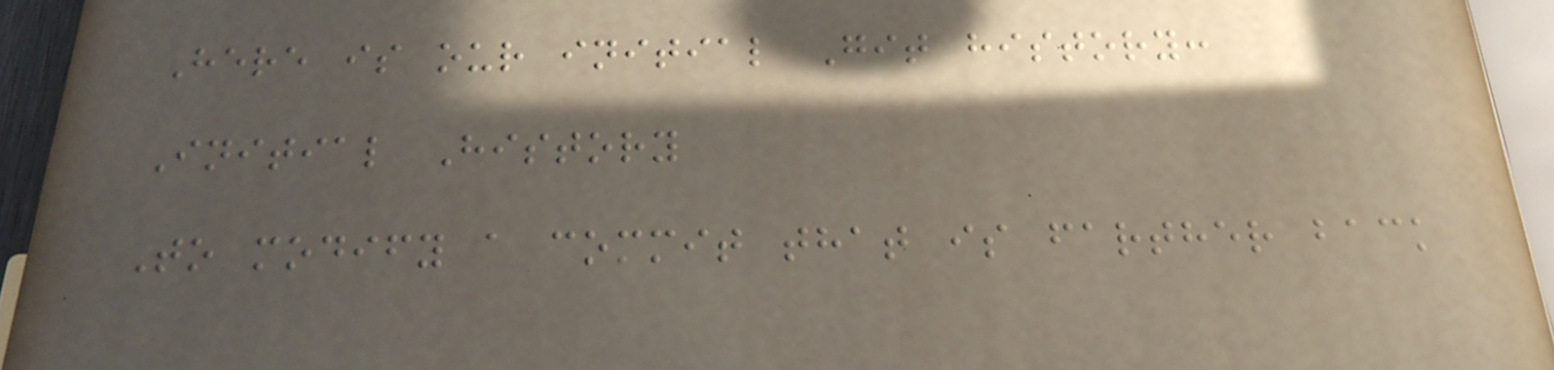Here is our initial Git history:
Initial History
To modify a commit that is farther back
